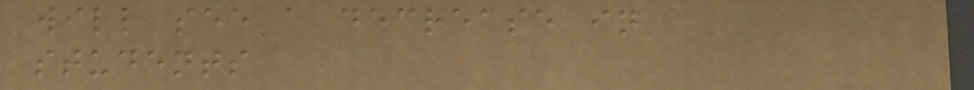will see a decrease in
students
